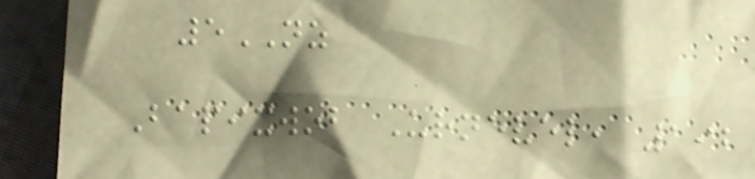5NZ
Bapixwob Urnevel, 192
